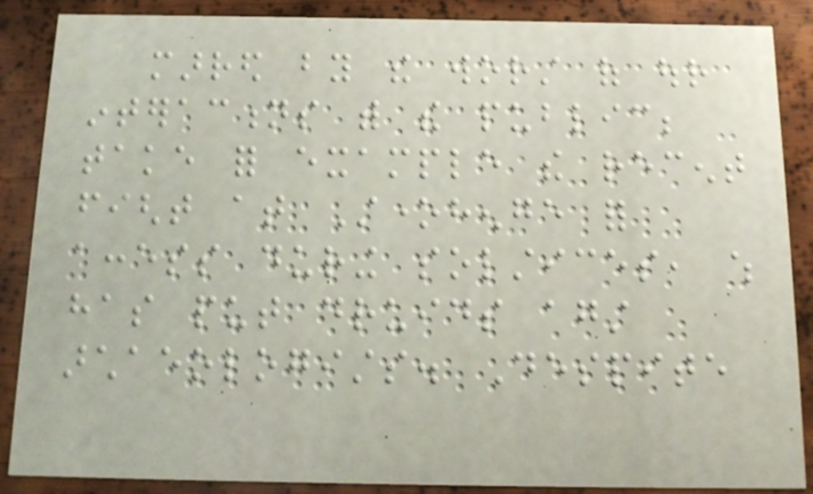marred by the worst of our
interactions with the public;
take for example the recent
fight at Stonehenge for
access during solstices, which
has put druids against
archaeologists. Despite
